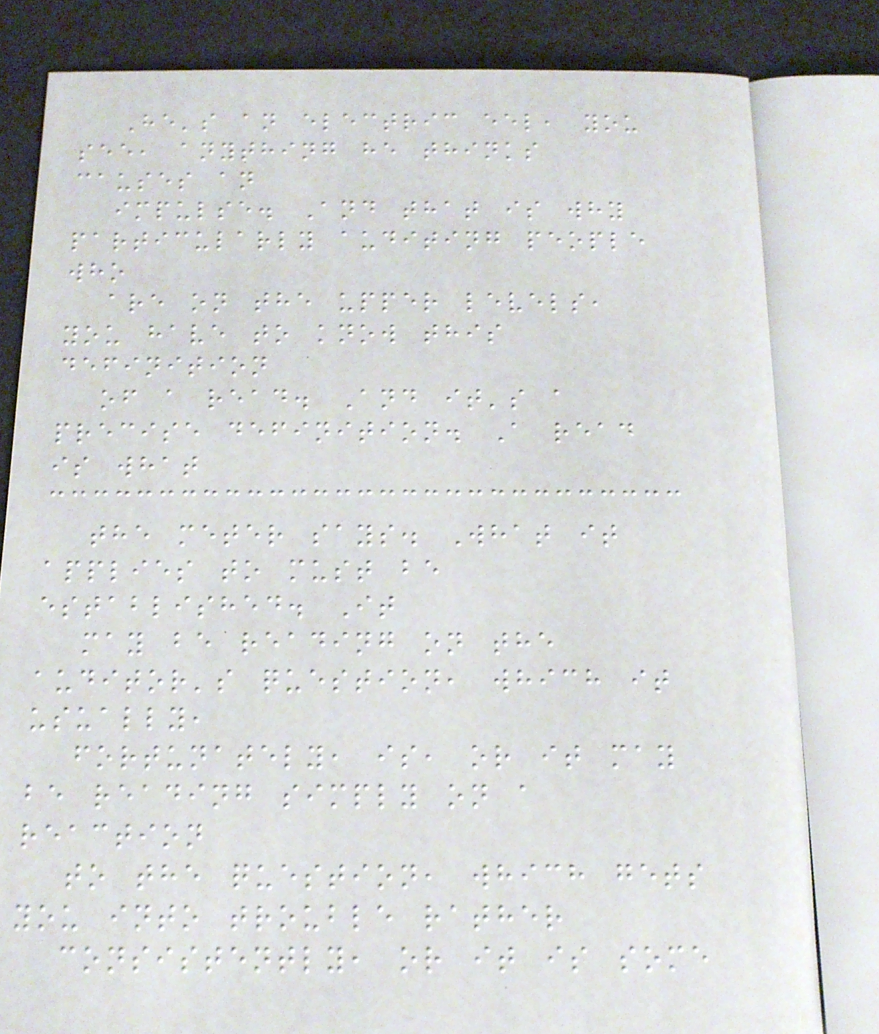He's an electric eel, you
see, anything he thinks
causes an
impulse. And that is why
particularly auditing people
who
are on the upper levels,
you have to know this
definition
of a read. And it's a
precise definition. A read
is what
the meter says. What it
applies to must be
established. It
may be reading on the
auditor's question, which it
usually,
fortunately, is, or it may
be reading simply on a
reaction
to the question, which gets
you into trouble rather
consistently, or it is some
